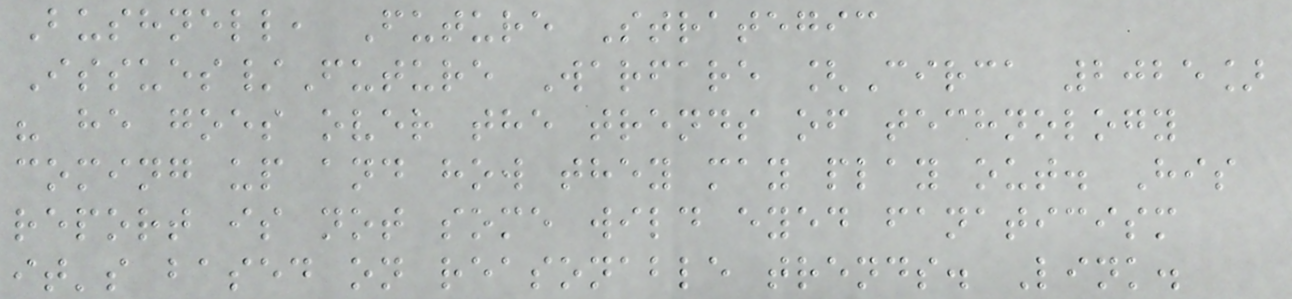Bushnell, Future Strategic
Issues/Future Warfare [Circa 2025]
" he goes over the trends of technology
coming up and how they may play out. His
report is not some wild eyed fanaticism
it's based on reasonable trends. Link.
